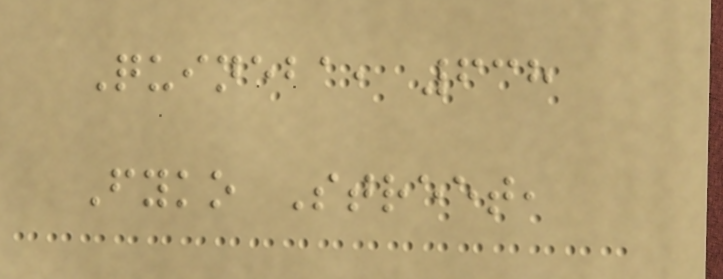Quineba, 638
Fyko Street,
